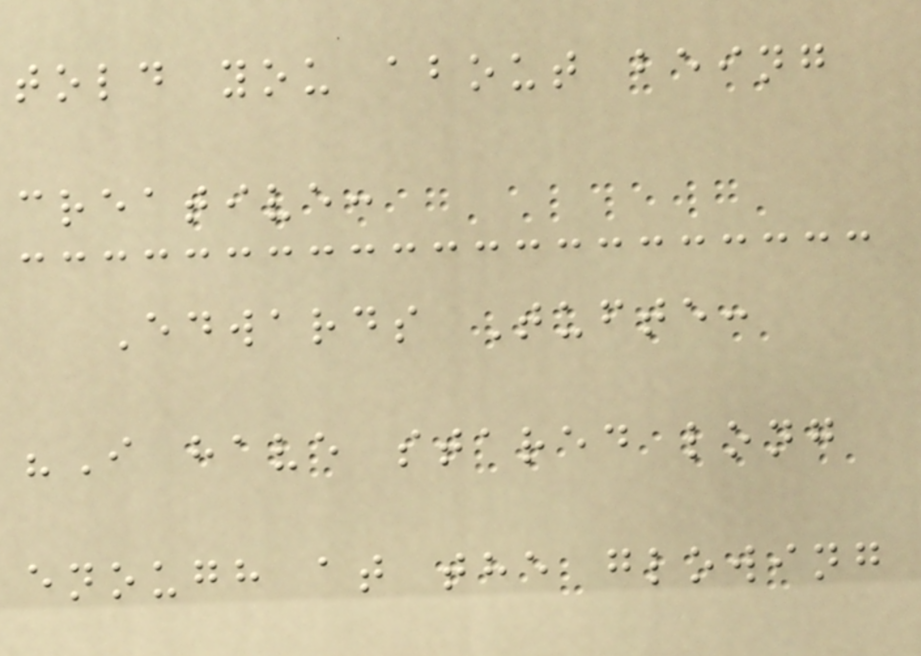told you about being
creative:
Edwards Tufte:
"I have stared long
enough at the glowing
